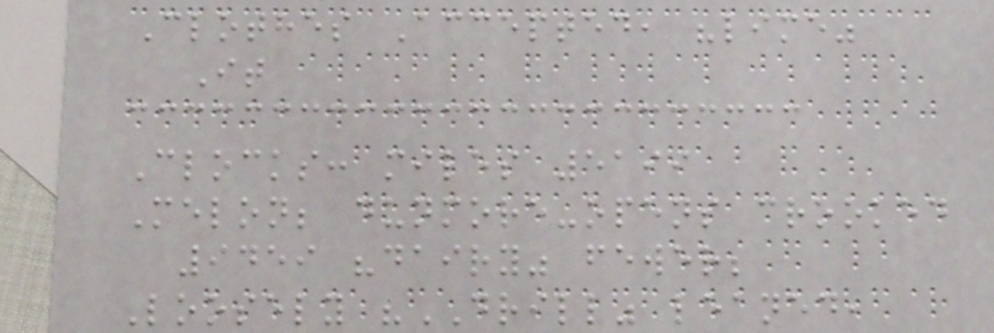Clothes Accepted, "lime"
It
Clocks: miles 5199
Melon; dunmore-opens crooked
9459 "dairy" fewer;
Loosely "DRILL" leaned,
